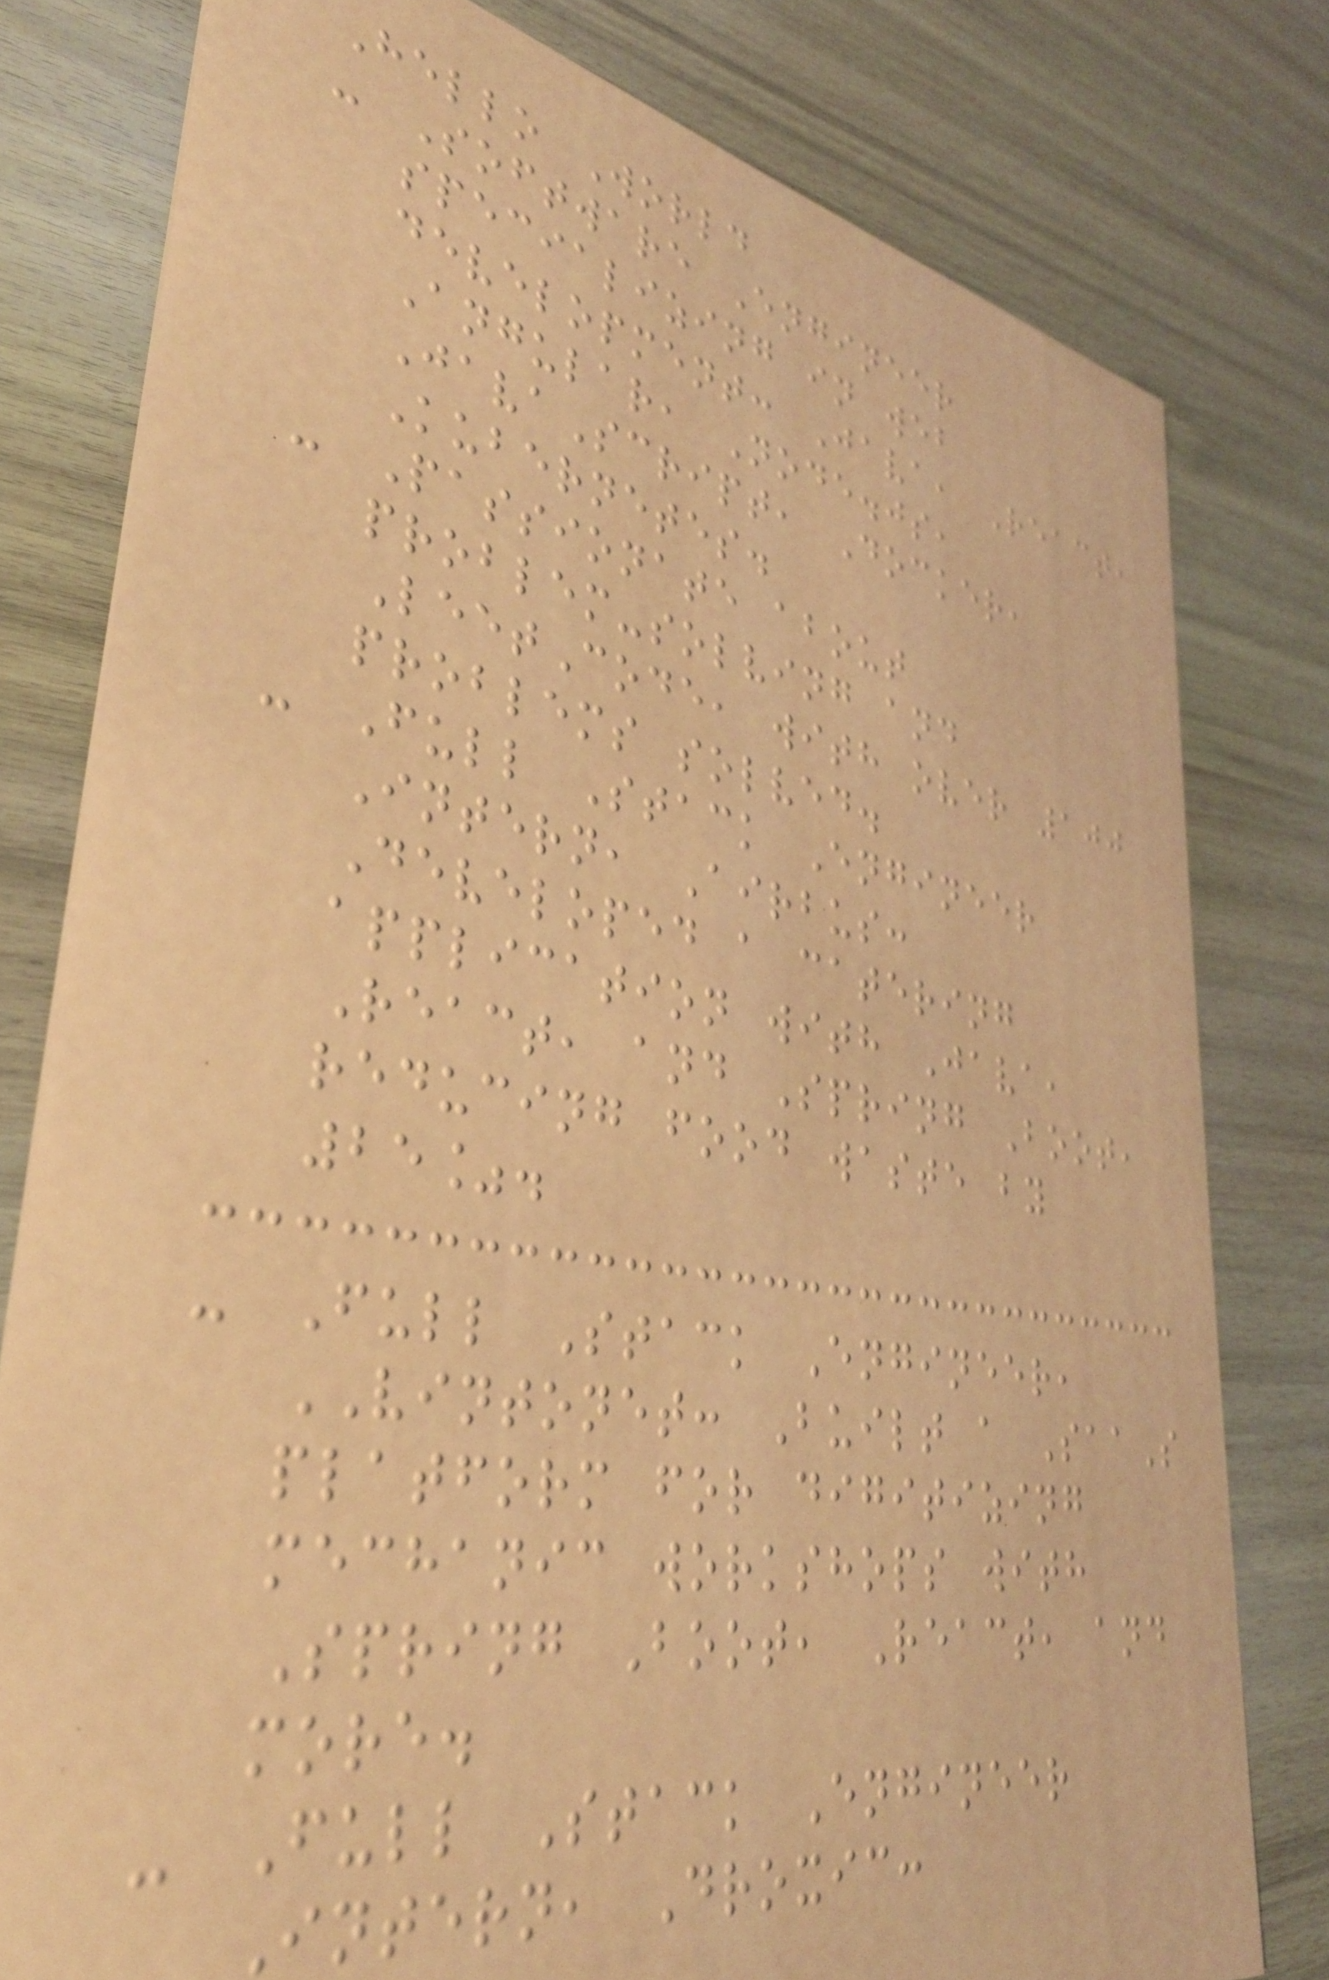Hello World
- Software Engineer
specializing in web
development: Java, React,
Angular, Node.js,
JavaScript, Docker,
Kubernetes.
- Passionate about
problem-solving and
LeetCode, with over 100
problems solved.
- Full Stack Engineer
Intern, Airbus:
Developed a catering
application with Java,
React, and Spring Boot,
reducing food waste by
25%.
- Full Stack Engineer,
VINTONET: Built a SaaS
platform for digitizing
mechanic workshops with
Spring Boot, React, and
more.
- Full Stack Engineer
Intern, Droxic:
